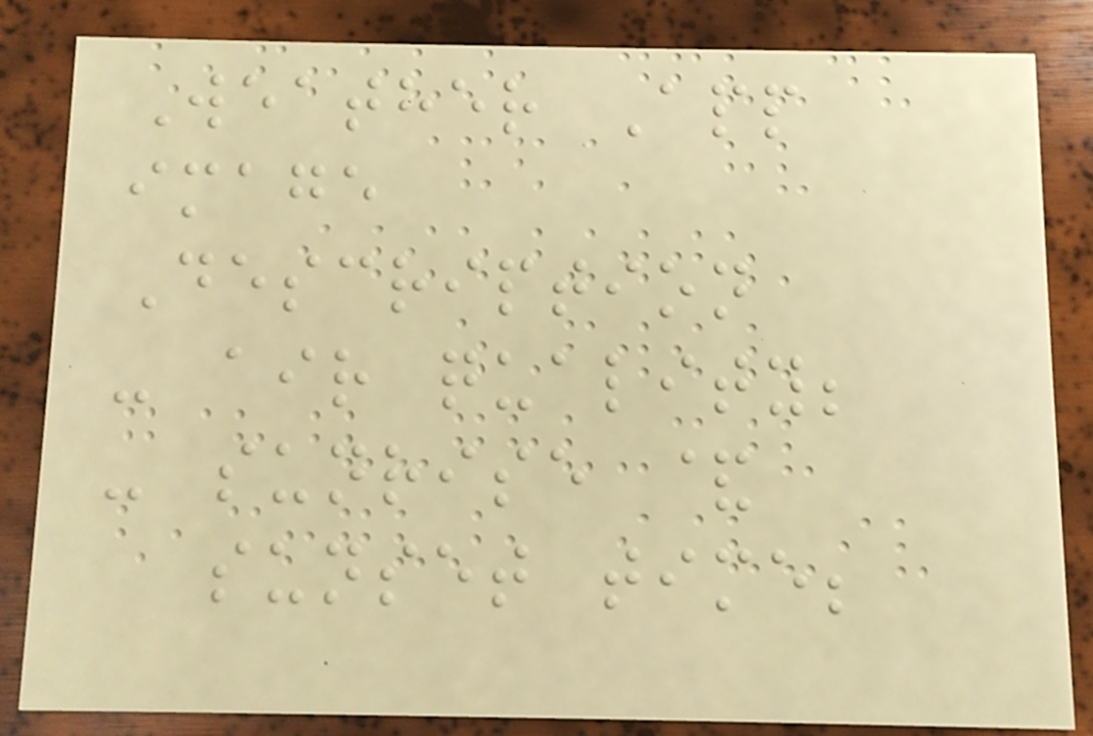Weather App
image
Description
- air quality;
- sunrise &
sunset time;
